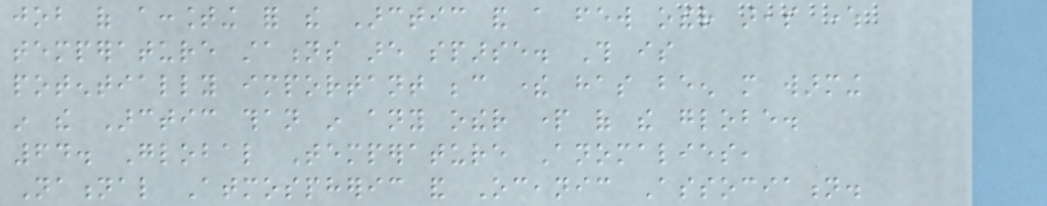job of accounting for the Arctic and a few other areas where
temperature stations are sparse. This is
potentially important because there has been more warming
in the Arctic than in any other part of the globe.
64. Global Temperature Anomalies,
National Atmospheric and Oceanic Association.
